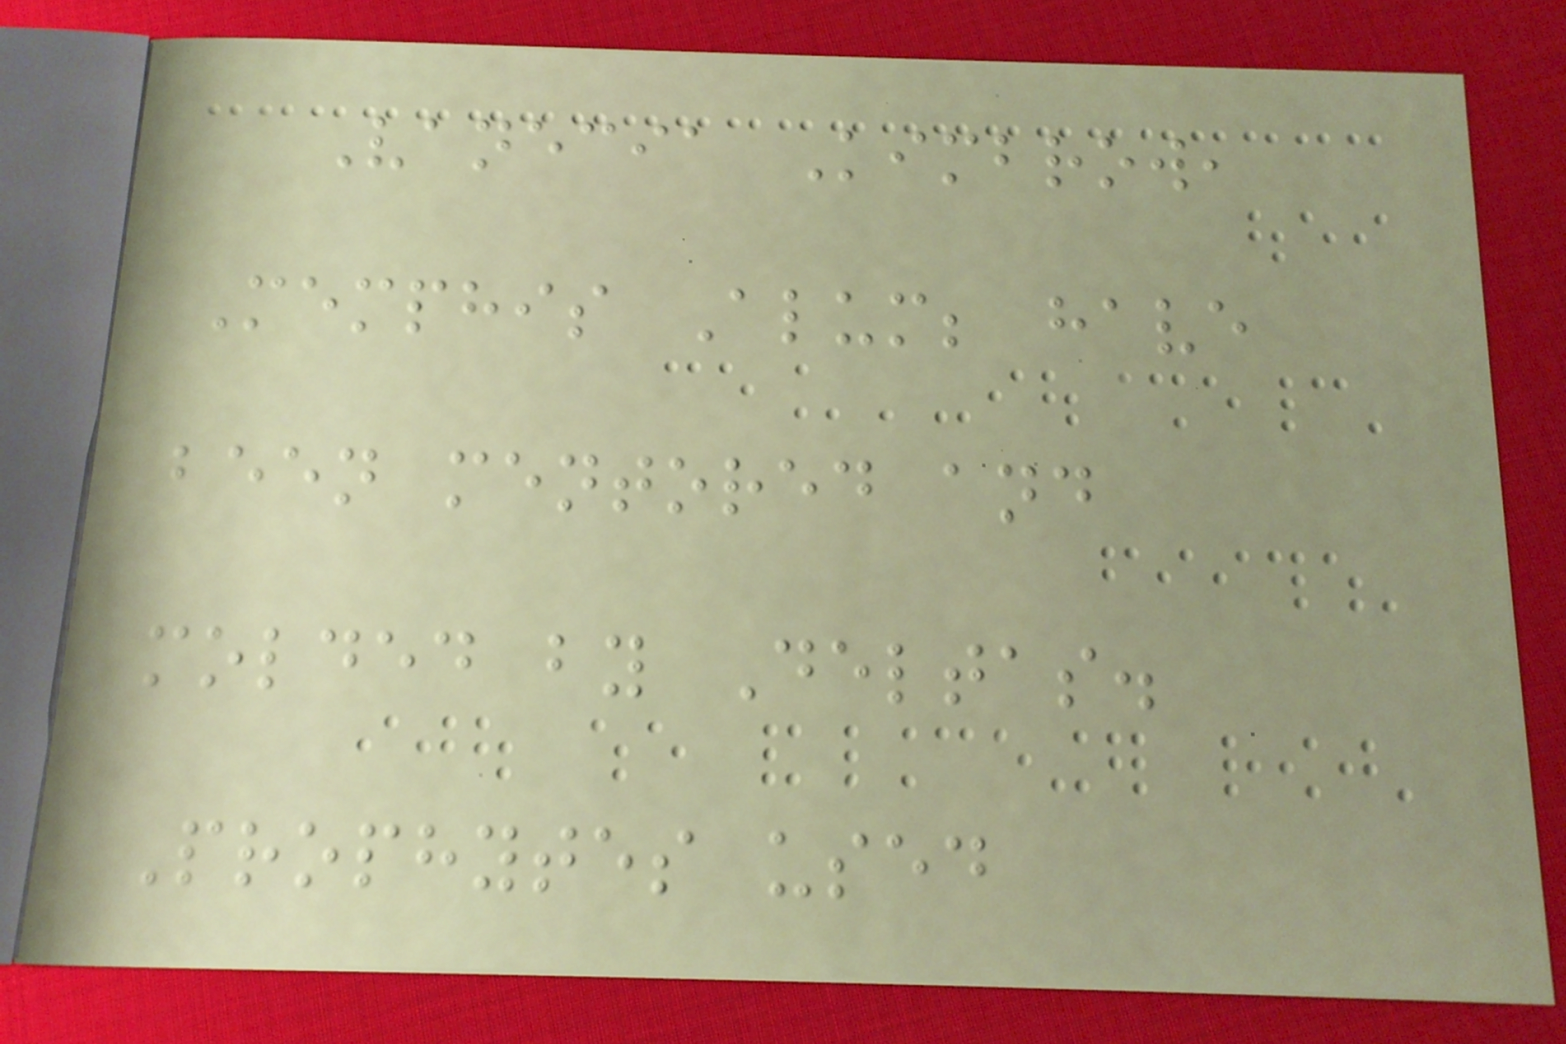Vanecia Kimbrow,
Memphis Alum; have
been mentored and
molded by Deltas.
Prophytes used
